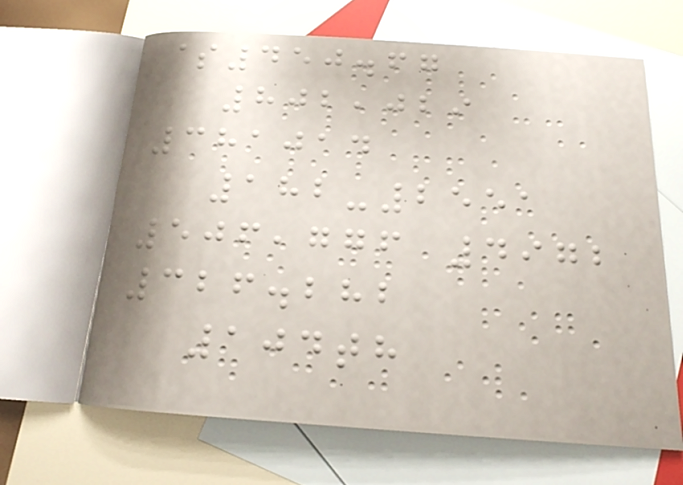$450.67
802,029
381014
182-2551
506,776 4972
326.282
104th
